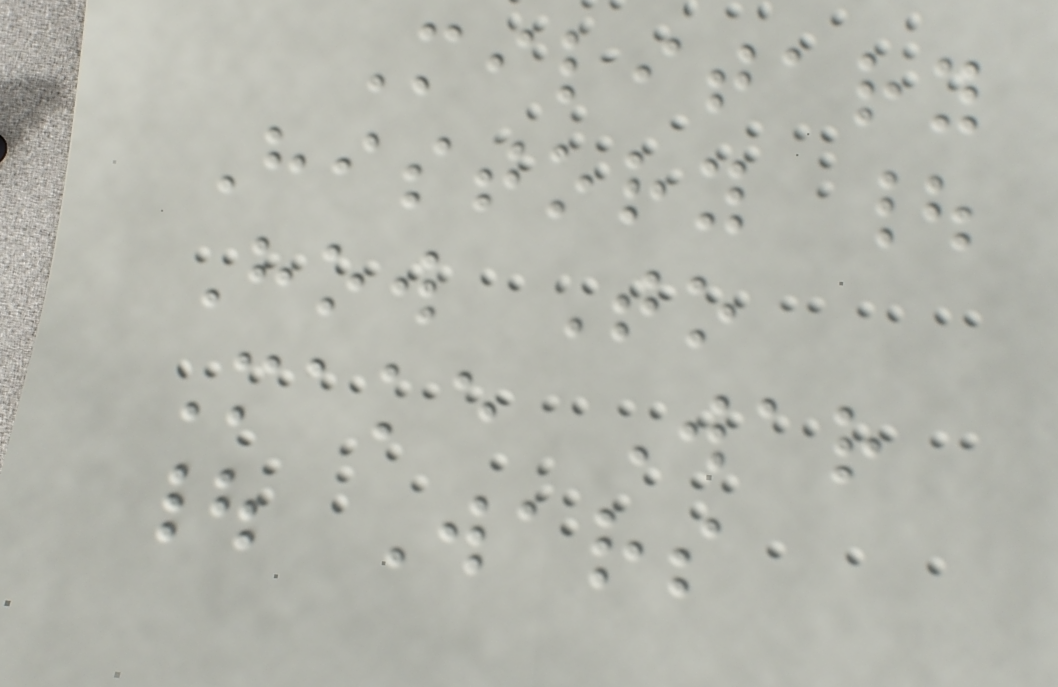Military
History |
How To
Make War
| Wars
